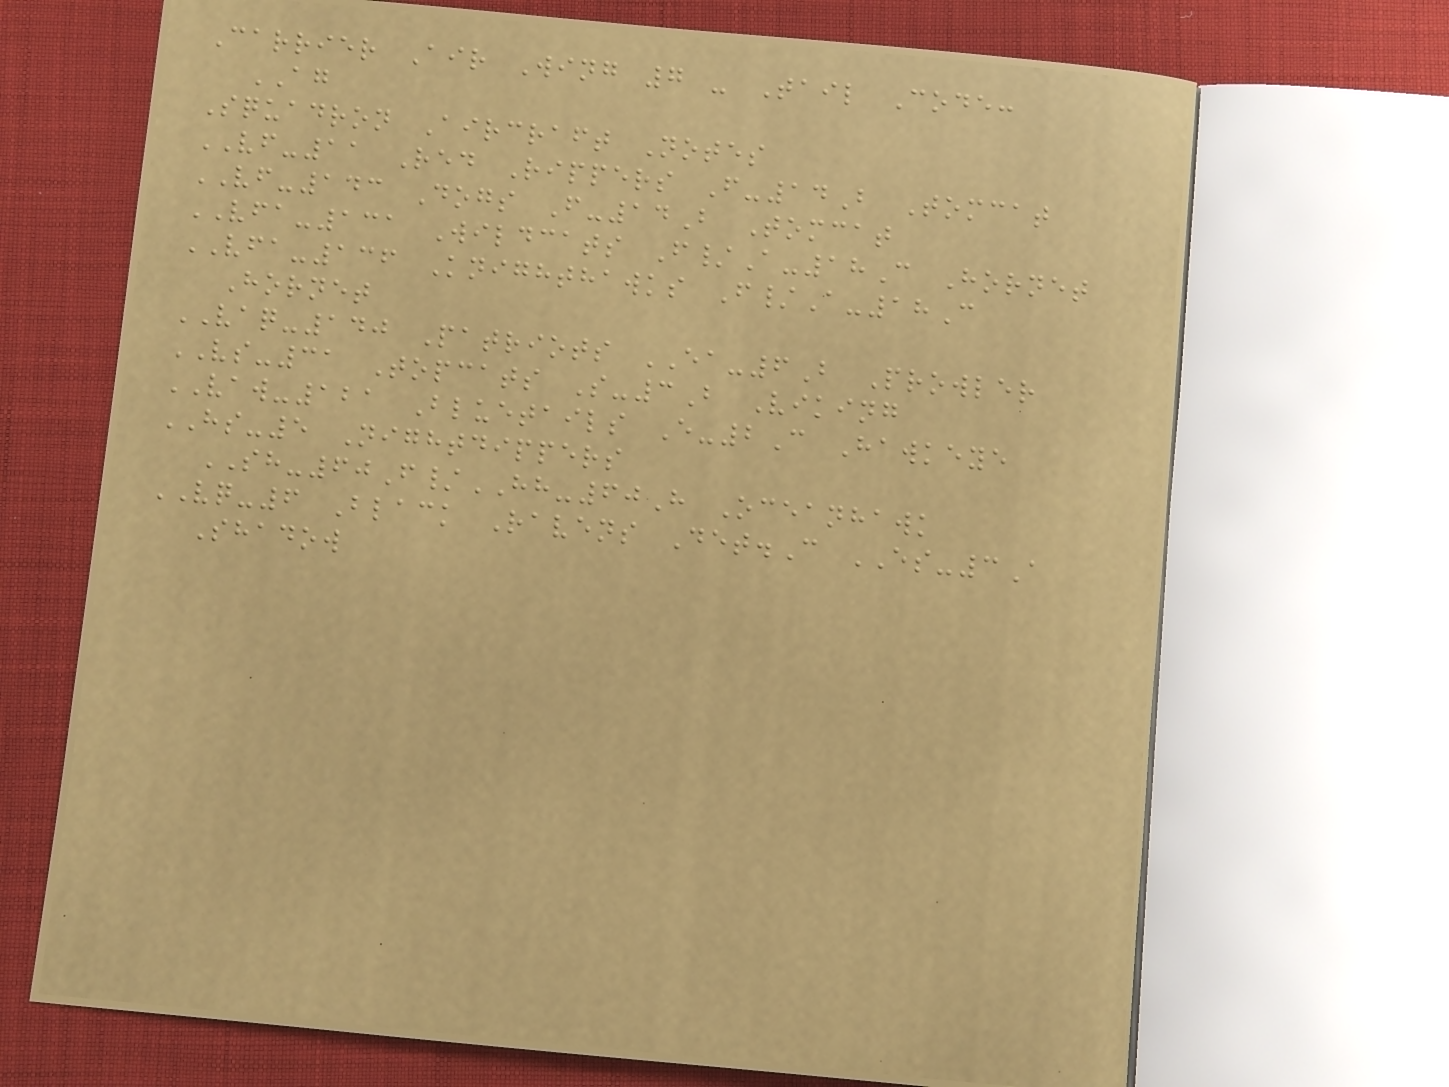Carrier Air Wing 7 - Tail Code:
AG
Squadron Aircraft Notes
VF-11 Red Rippers F-14B Tomcat
VF-143 Dogs F-14B Tomcat
VFA-131 Wildcats F/A-18C Hornet
VFA-136 Knighthawks F/A-18C
Hornet
VAQ-140 Patriots EA-6B Prowler
VS-31 Topcats S-3B Viking
VAW-121 Bluetails E-2C Hawkeye
HS-5 Nightdippers
SH-60F/HH-60H Oceanhawk
VQ-6 Black Ravens Det.C ES-3A
Shadow
